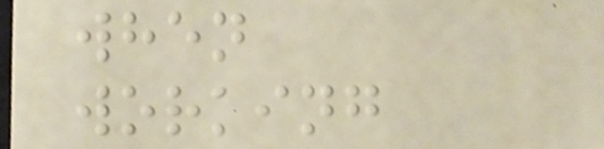when
working
